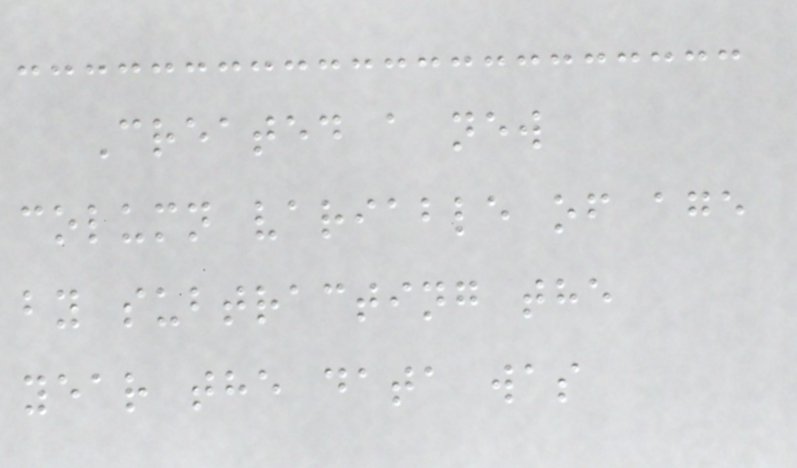Created a new
column variable of age
by subtracting the
year the data was
